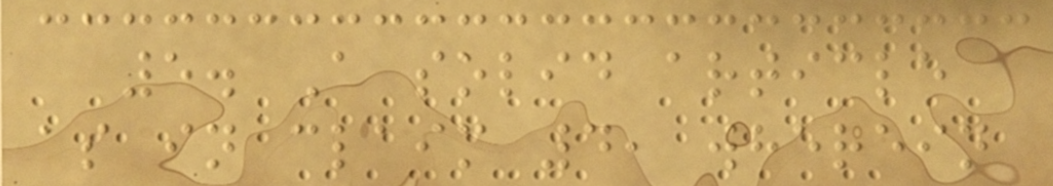5. A solid article
as in claim 4, wherein
